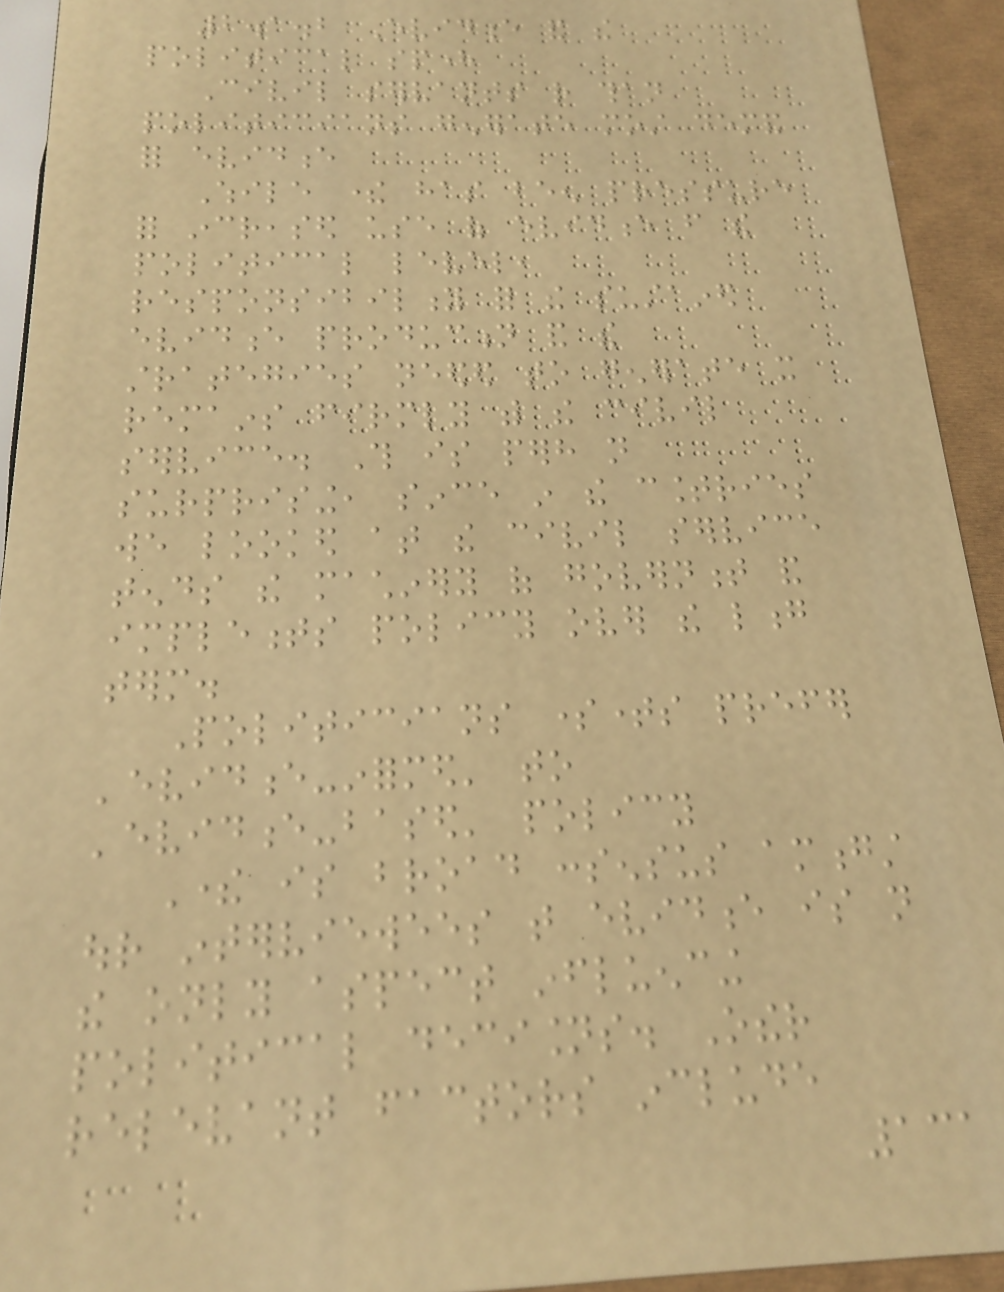2.1.2 Evidence and the
political sphere
Civil servants rather than
politicians generate most demand
for evidence
While there has been pressure
for increased use of evidence from the
political level,
responsibility for the sustained
evidence production and the
strategies needed to generate it
remains firmly with the civil
service. This is perhaps not
surprising, since in the countries
we looked at the civil service
tends the machinery of government and
implements policy over the long
term.
Politicians sometimes prefer
'evidence-informed' to
'evidence-based' policy
There is broad consensus amongst
our interviewees that evidence is not
the only aspect influencing
political decisions. Other
relevant factors include
131
